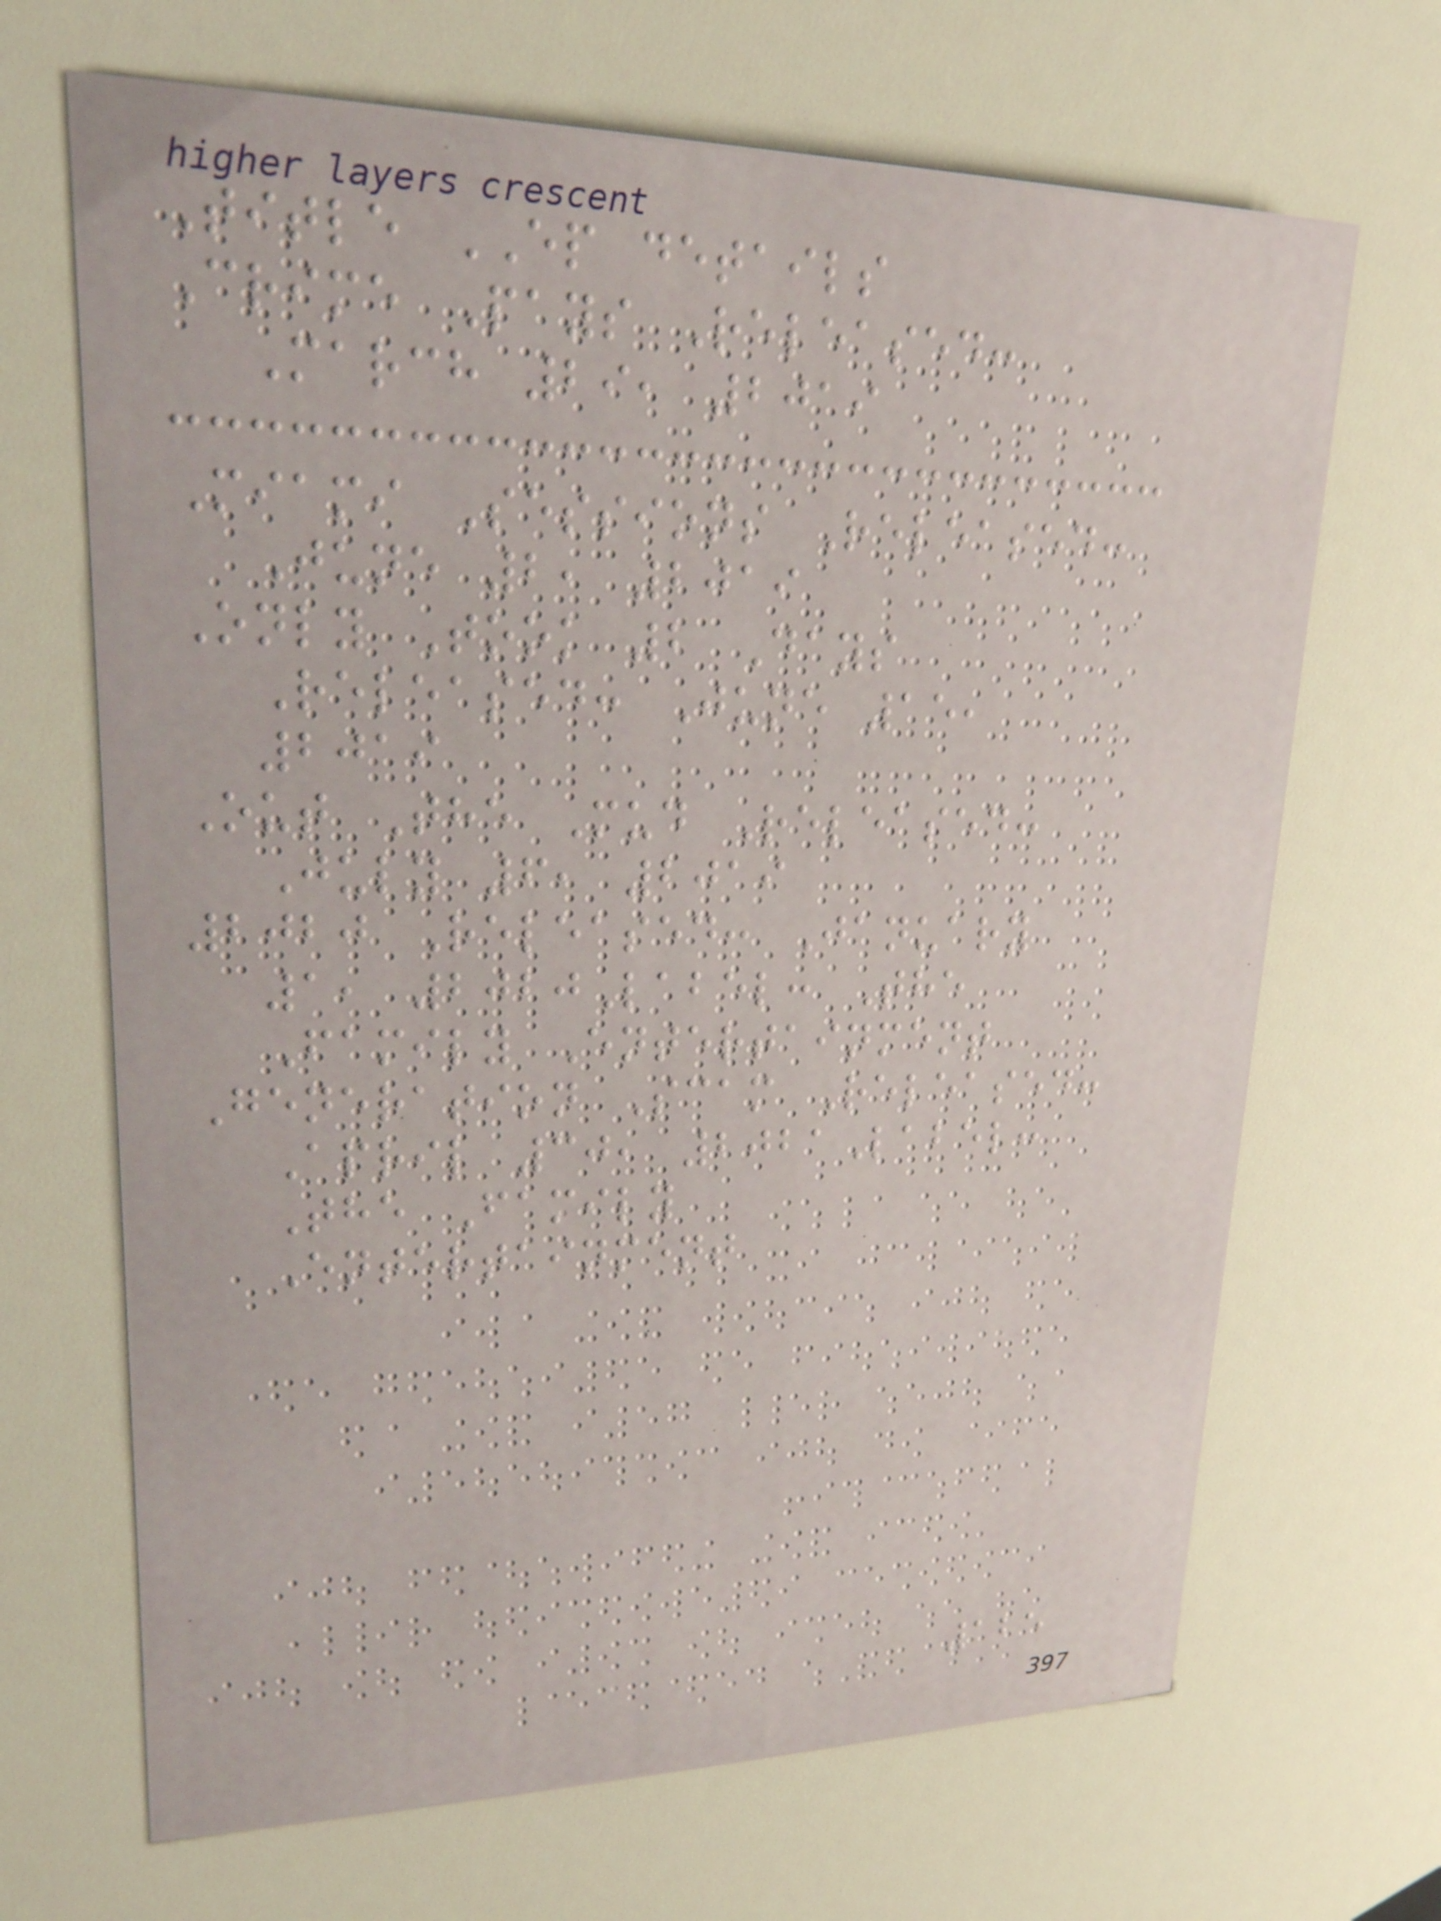Title EP details
Crime Pays Released:
March 29, 2019
Miami Sessions Released:
June 2, 2019
Only Took 2 Days
Released: June 15,
2019
Out The Mud Released:
July 6, 2019
2020 Released: January
1, 2020Label: The
Family Entertainment
Generation Scam Released:
April 30, 2021Label:
The Family
Entertainment
125
